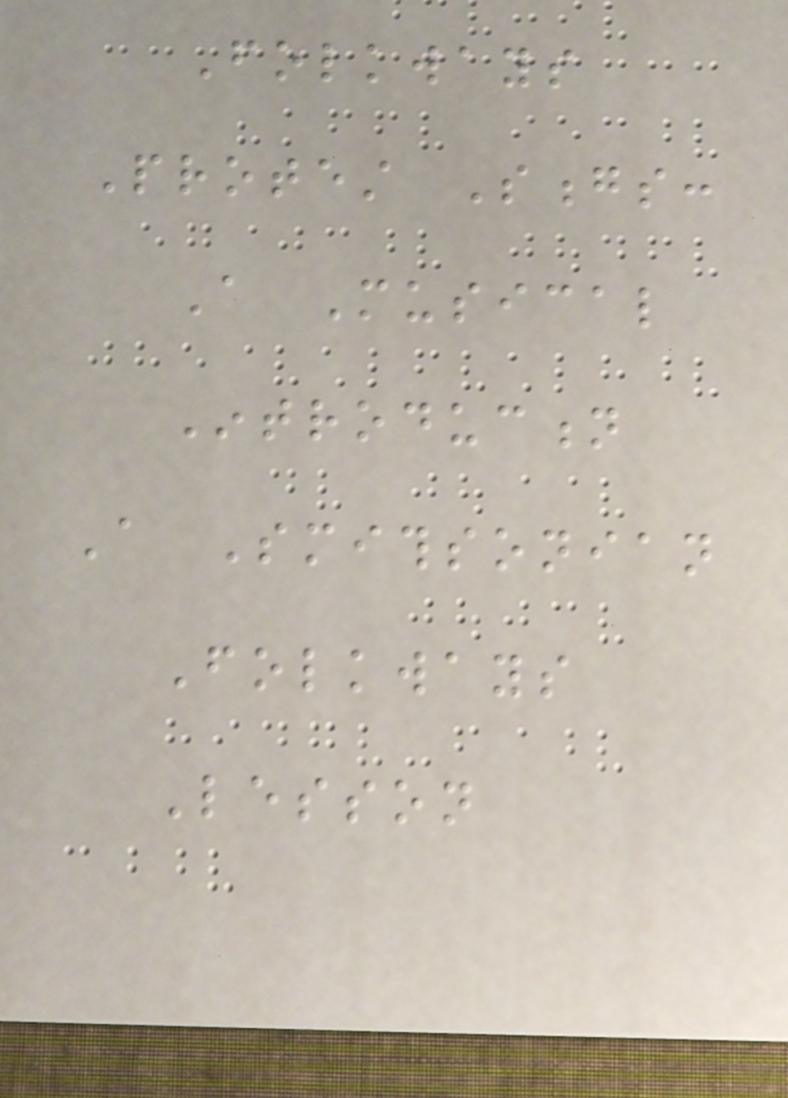Folkways
Protest Songs:
A Musical
Introduction
A Smithsonian
Folkways
Lesson
